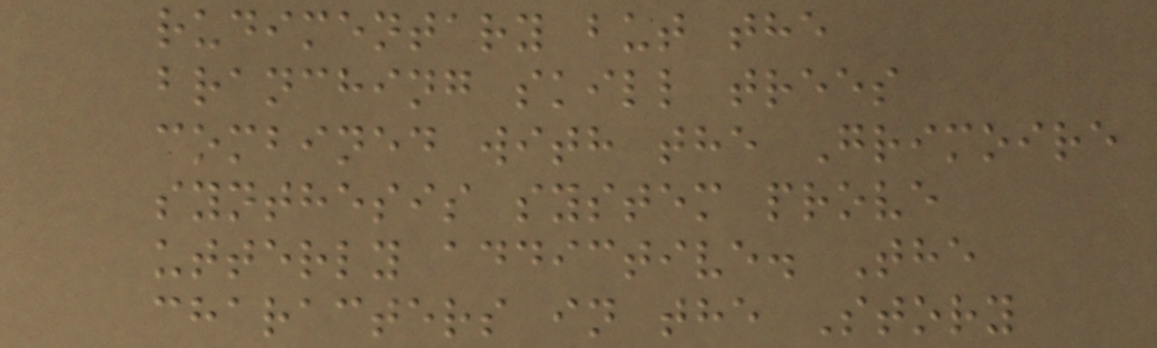rudimentary but the
branching skill trees
combined with the Grimoire
synthesis system prove
utterly addictive. The
characters in the Story
